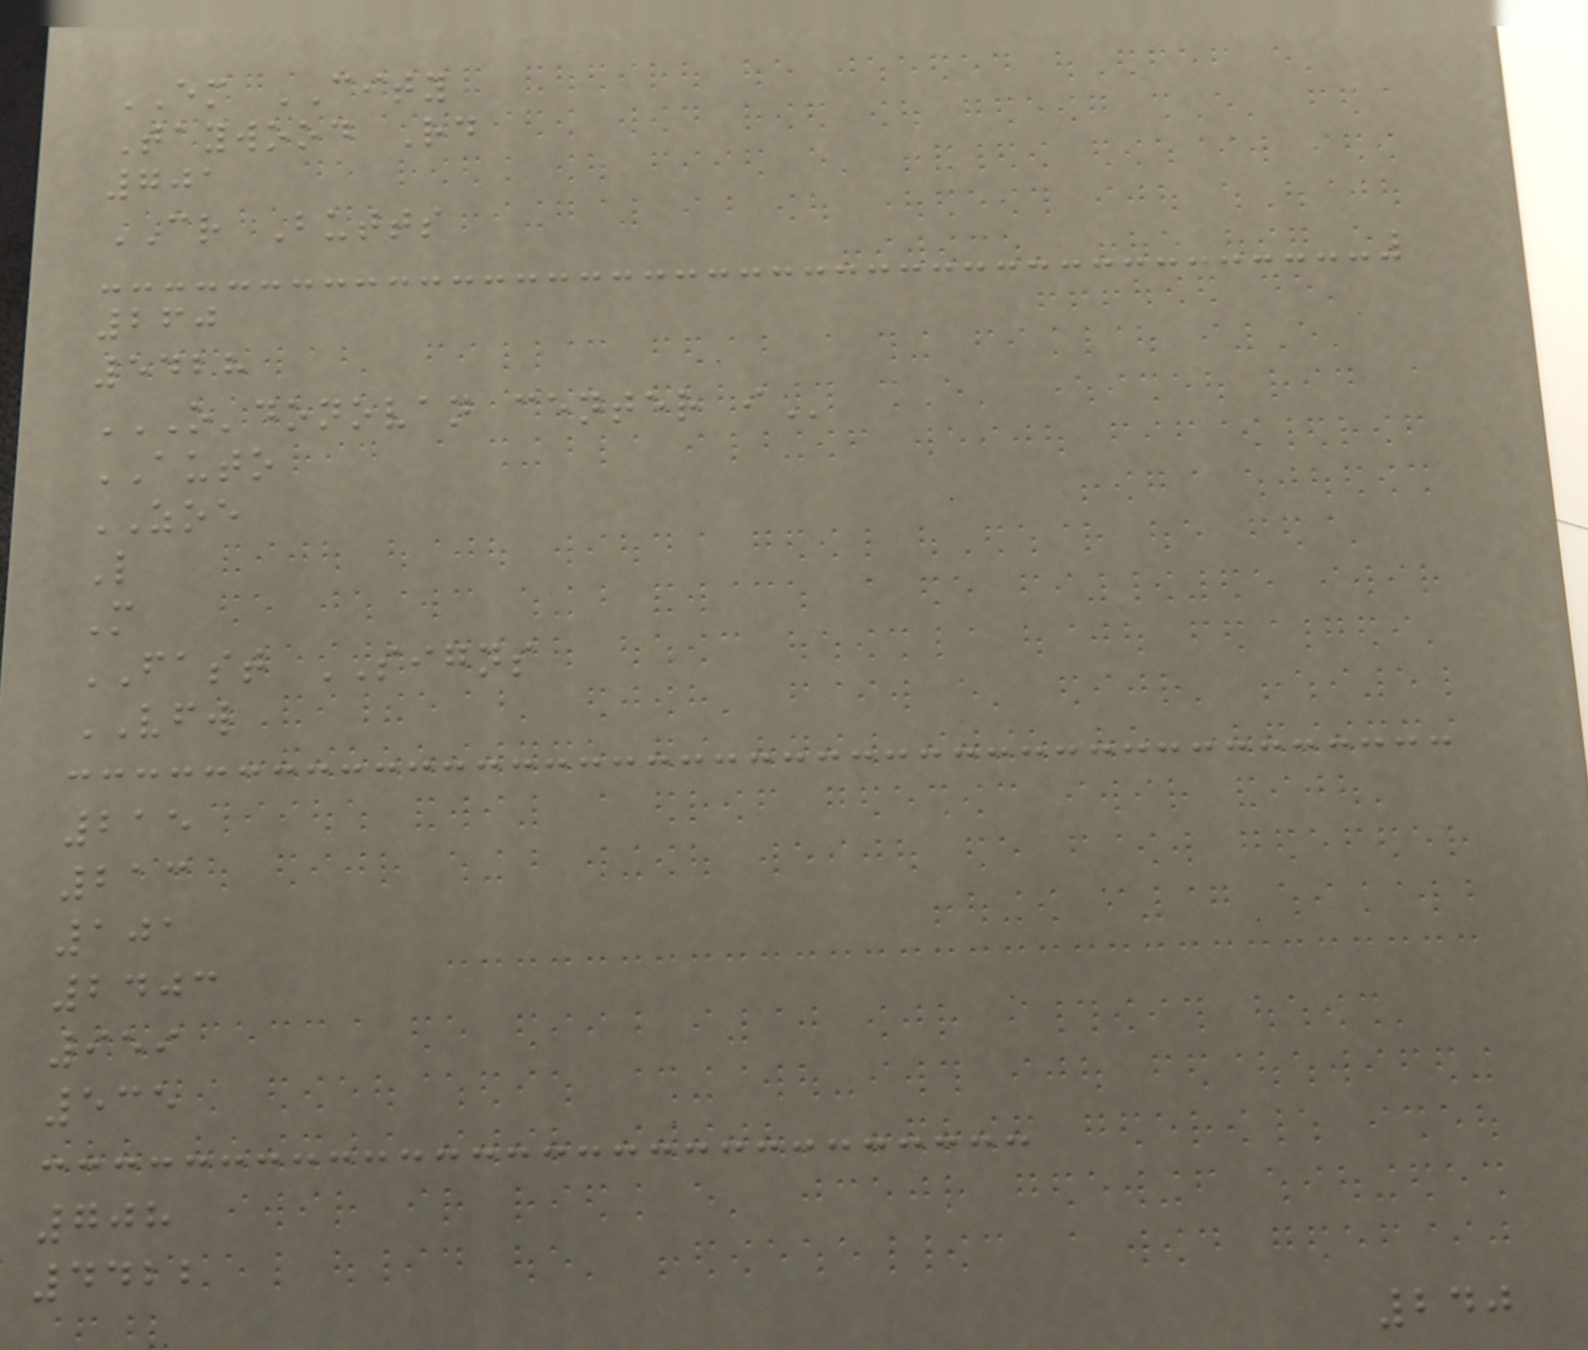EM CITY
Taywood Rd
701
CR Butts
260
5428
O'DONOVAN CENTER I
AUTO
ZOE
L
M
FAST SIGNS
VFW
215
213
101
2403
959
535
708
4422
240
